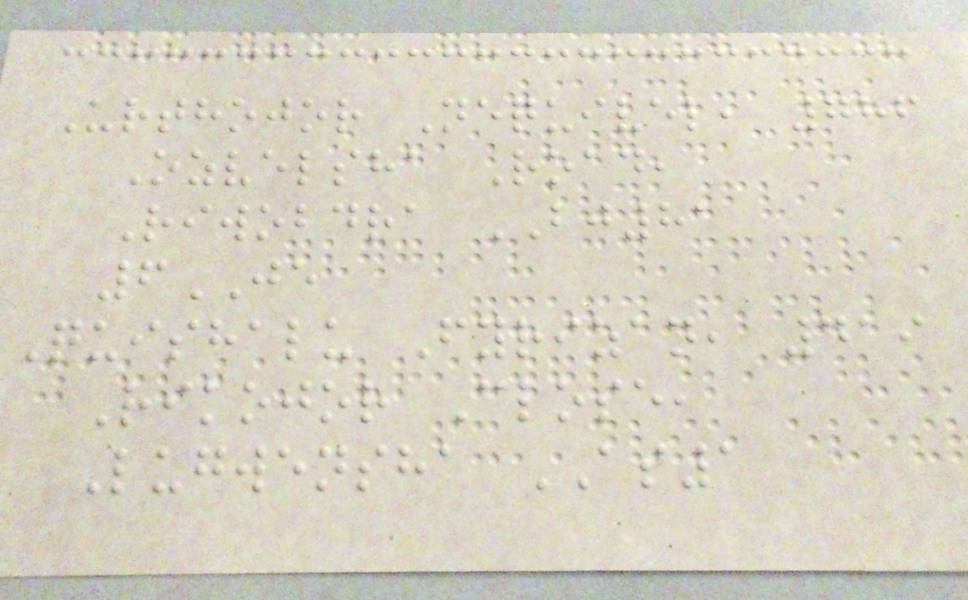Urthojor Nequivel, 786
Ozvelsha Road,
Riwobdra BJ81
6JE
Quishalu Fyrizan, 419
Rikojor Close,
Lugwensha AS1
